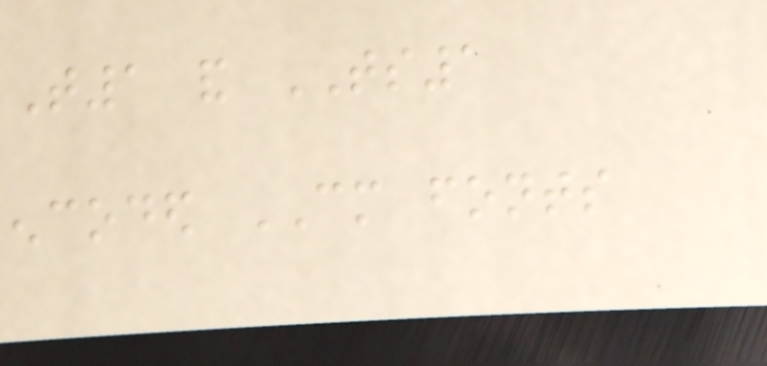T1 and TS1
encoded CM fonts
